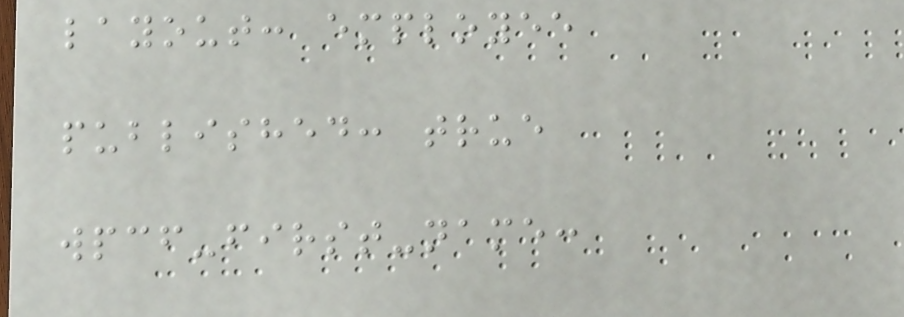layout: employee
published: true
wpcf-first-name:
